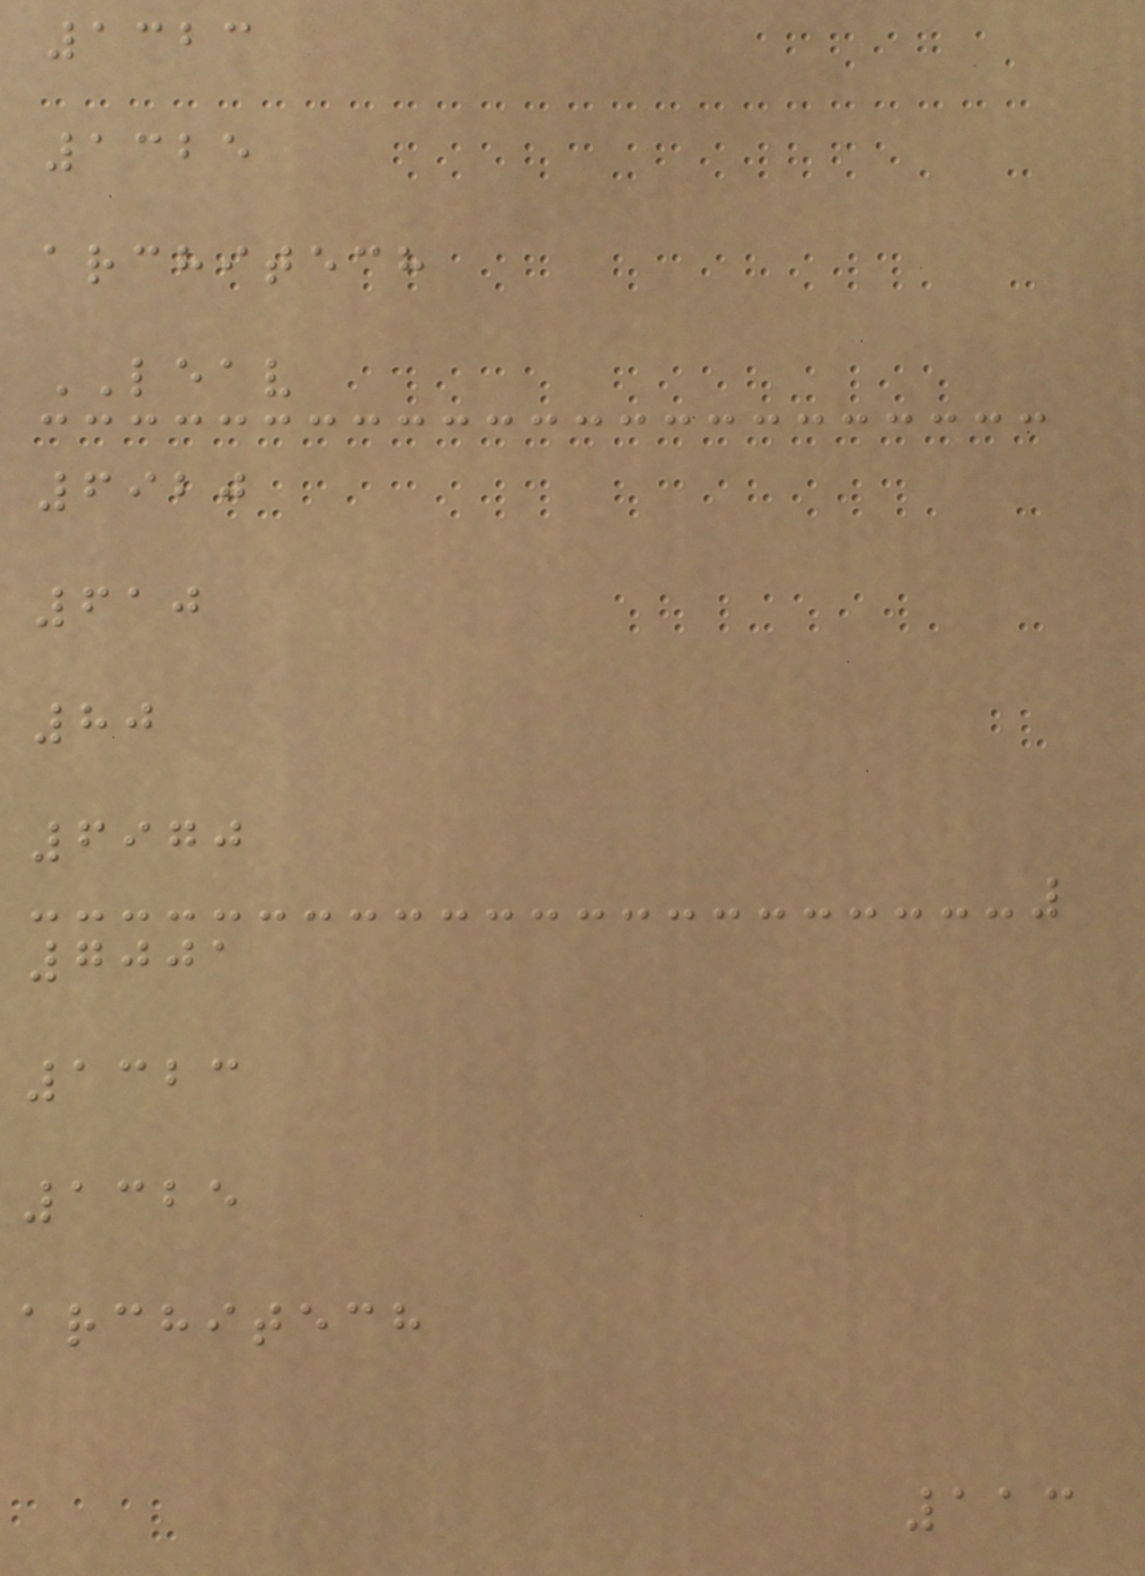1323
1325
architech
LEAV
6920
610
80
6970
7001
1323
1325
architech
113
